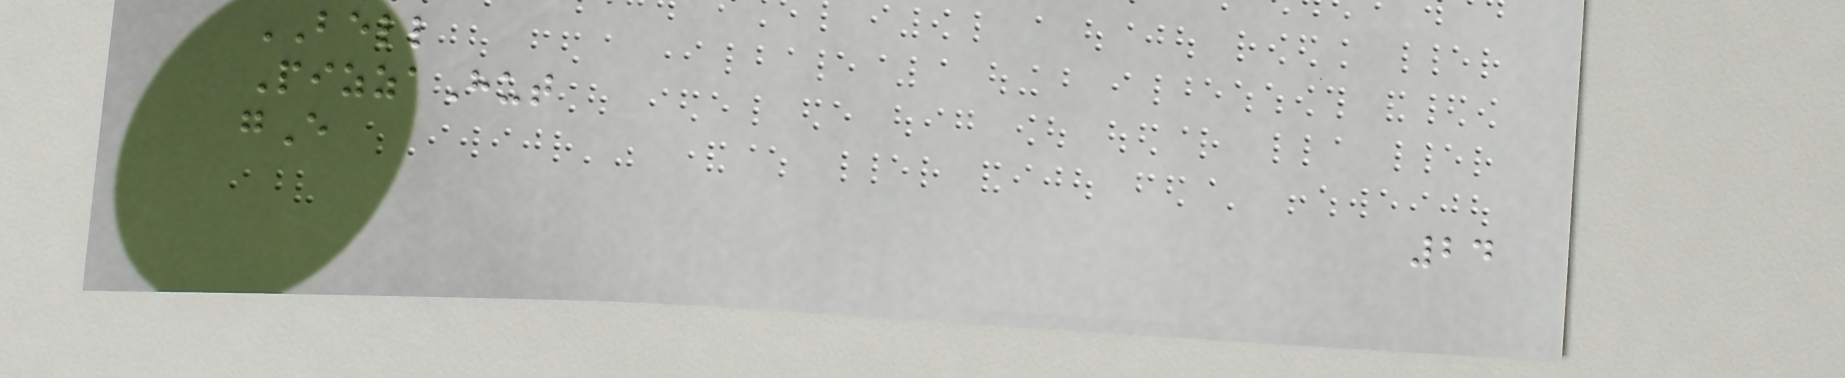BELL
PizzaHut
gE
24
